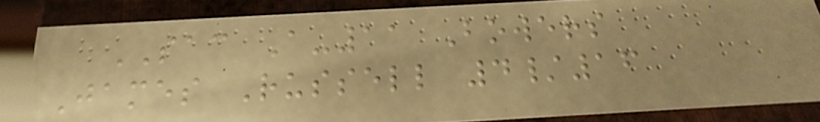SAC A-11 Bowers
James Russell 4/16
